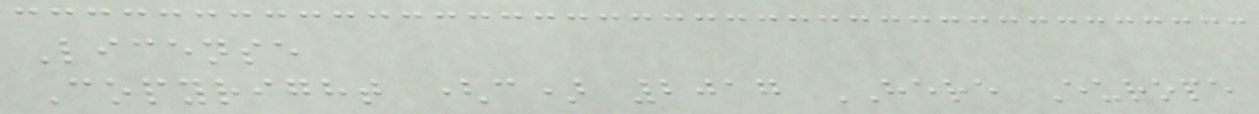License
Copyright (c) 2017 HERE Europe
